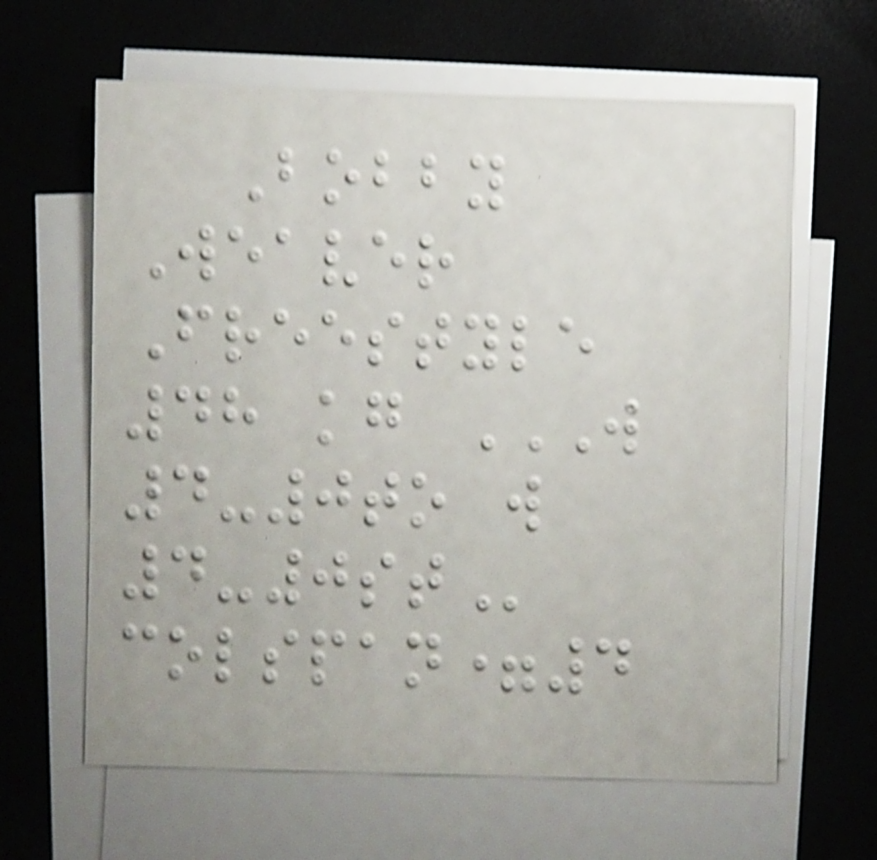Bobby
Weaver
Freestyle
48 kg W
4-0TO W
4-0ST
colspan=4
